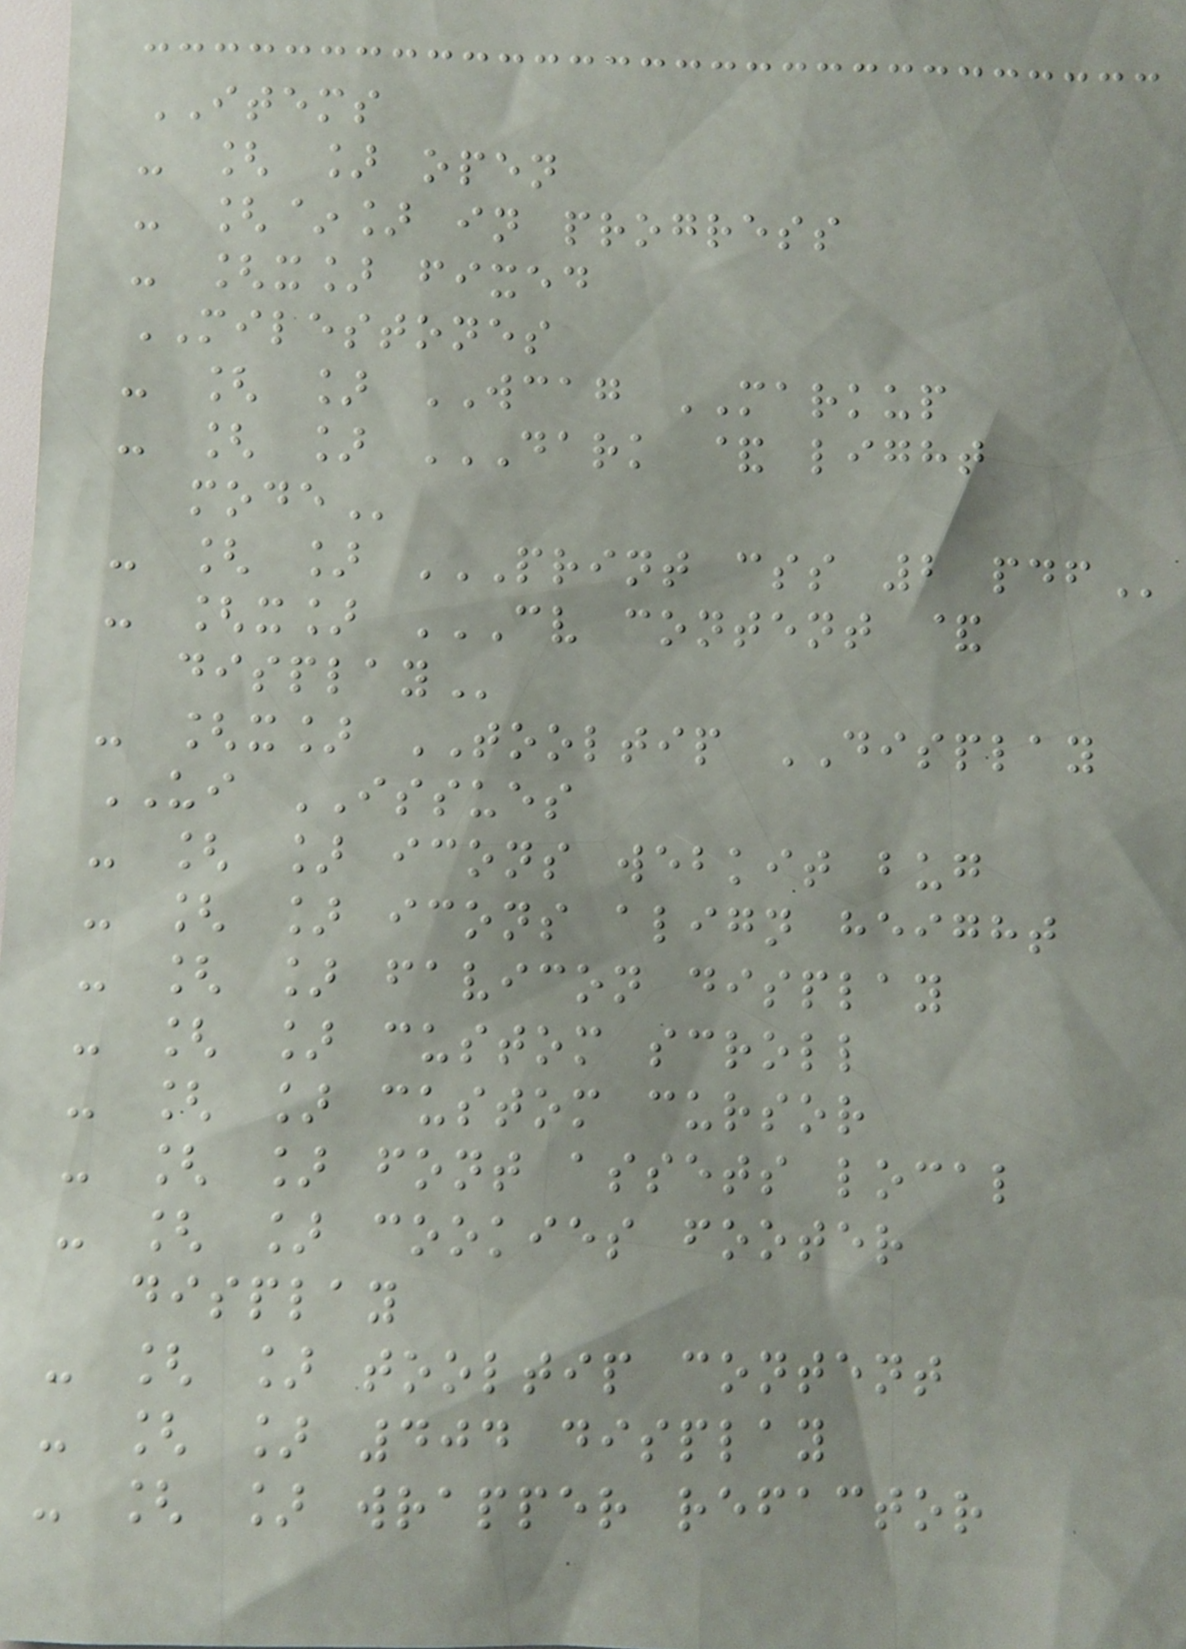ITEMS
- [ ] open
- [~] in progress
- [x] fixed
MILESTONES
- [ ] WCAG MARKUP
- [ ] DARK & LIGHT
MODE
- [ ] PRINT CSS 2 PDF
- [x] CV CONTENT &
DISPLAY
- [x] TOOLTIP DISPLAY
UI ISSUES
- [ ] icons webkit bug
- [ ] icons align height
- [ ] favicon display
- [ ] custom scroll
- [ ] custom cursor
- [ ] font assets local
- [ ] cookies footer
display
- [ ] tooltip content
- [ ] 404 display
- [ ] wrapper refactor
